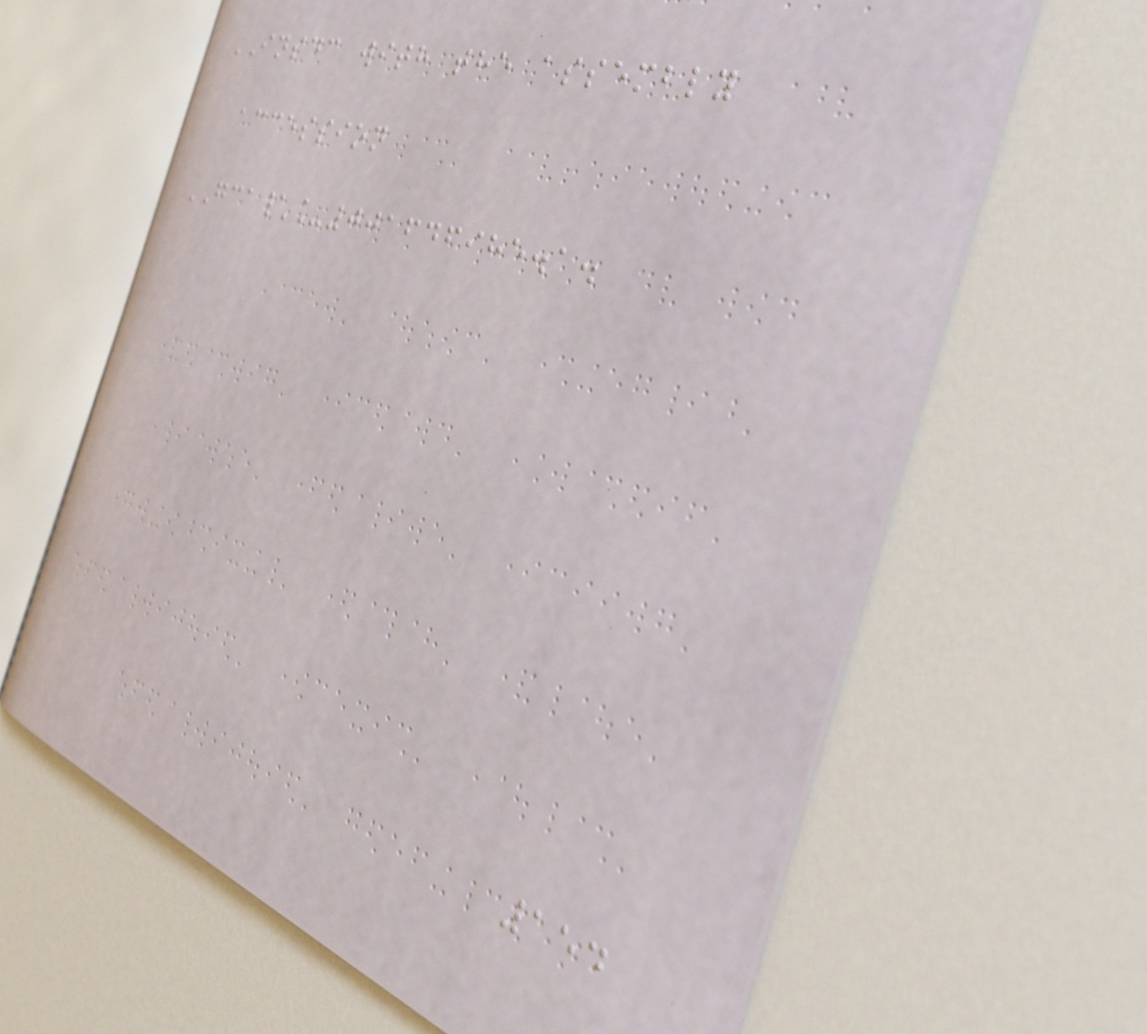INSDC with the assembly
accession
GCA\_001646985.1.
154
